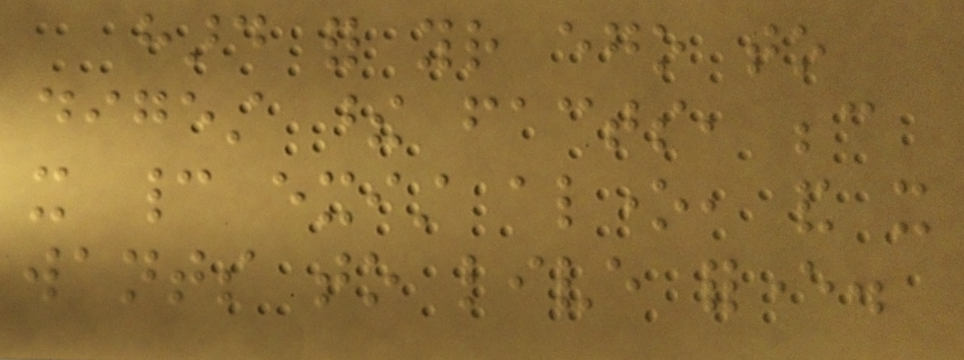hard for your ego to
digest these facts, because
it cannot exist alone, and it
wants to live forever.
